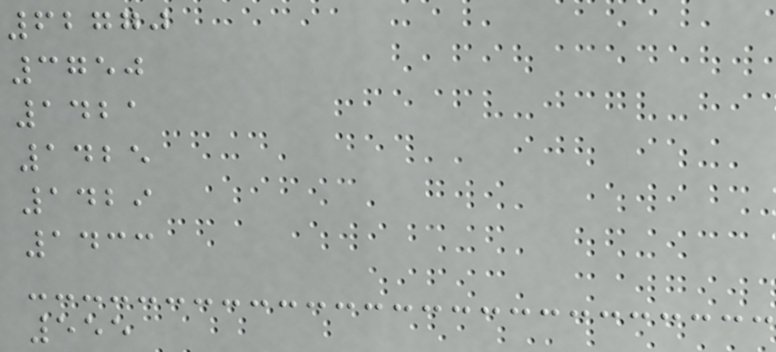62770
3750
1421
1425
1429
1433
555
